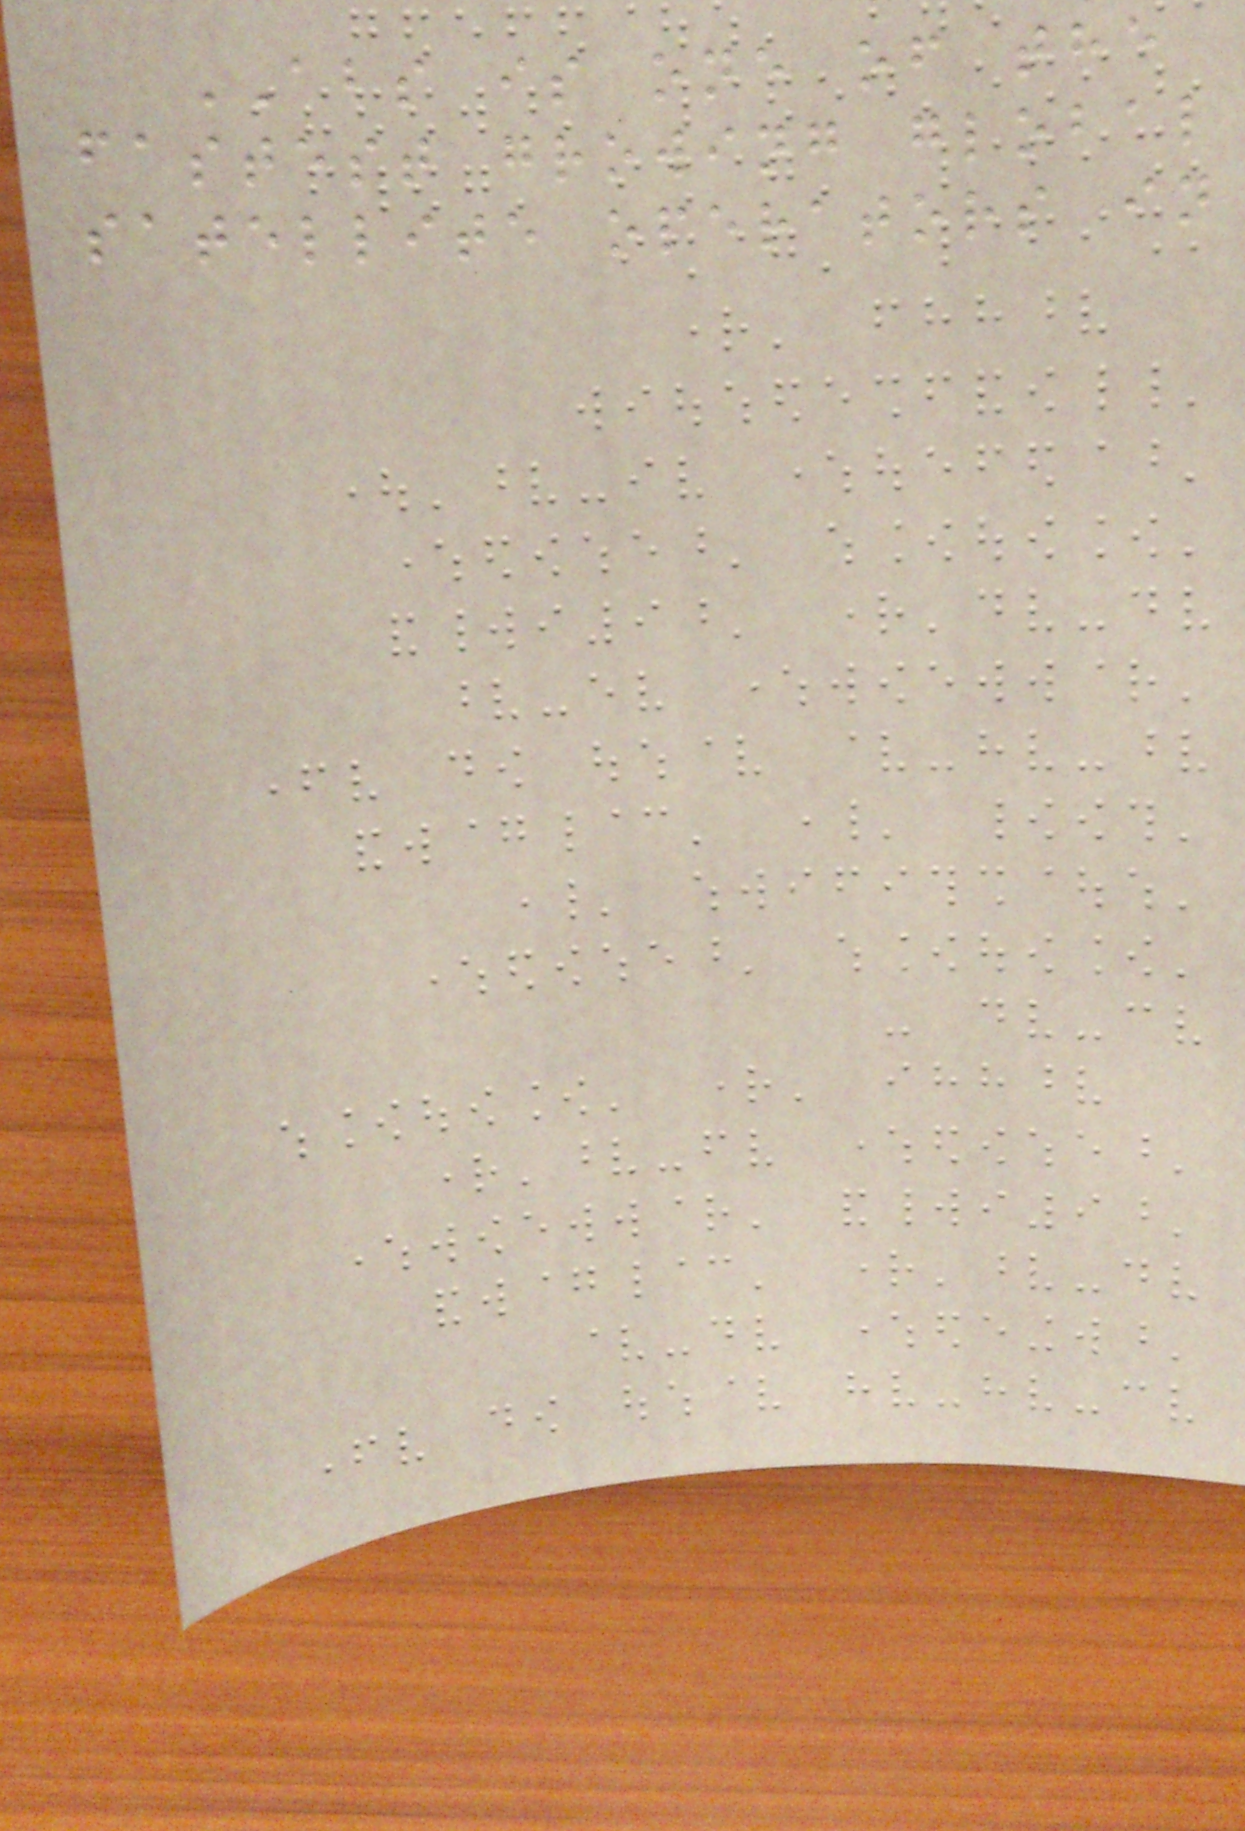ABS is one of the
fastest growing global
satellite operators in
